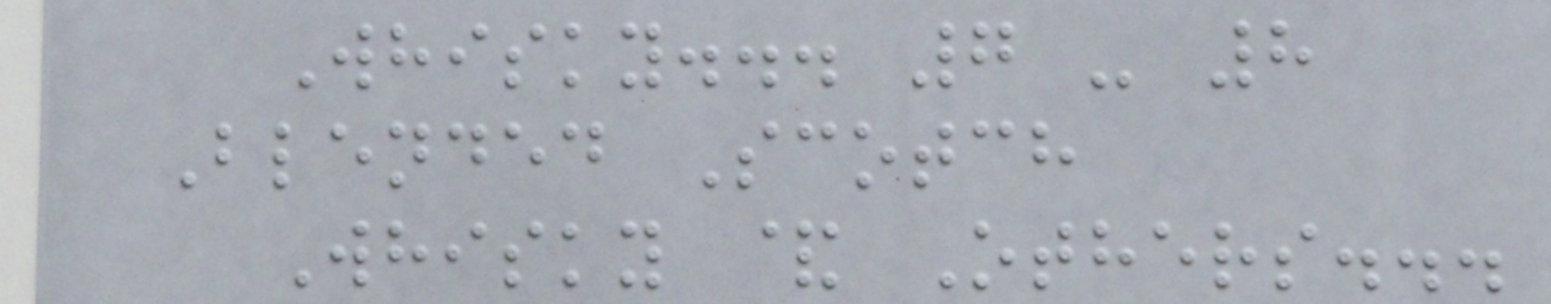Whisky... 7 - 8
Blended Scotch
Whisky & Others...
